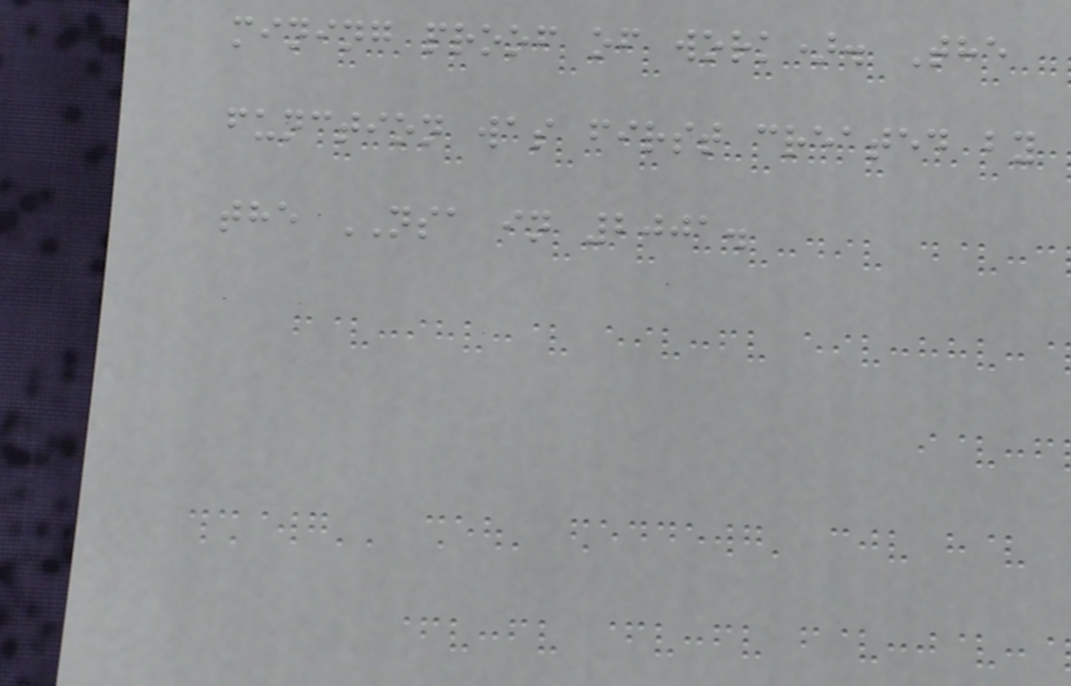mining proof of work). The
function was first created by
the NSA in 2001.
